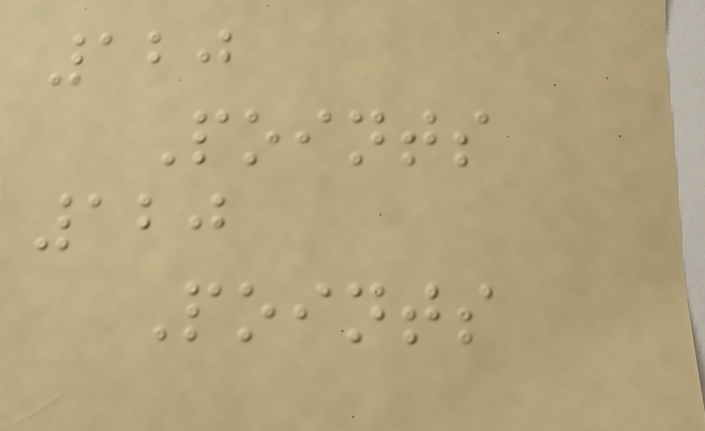120
Points
120
Points
